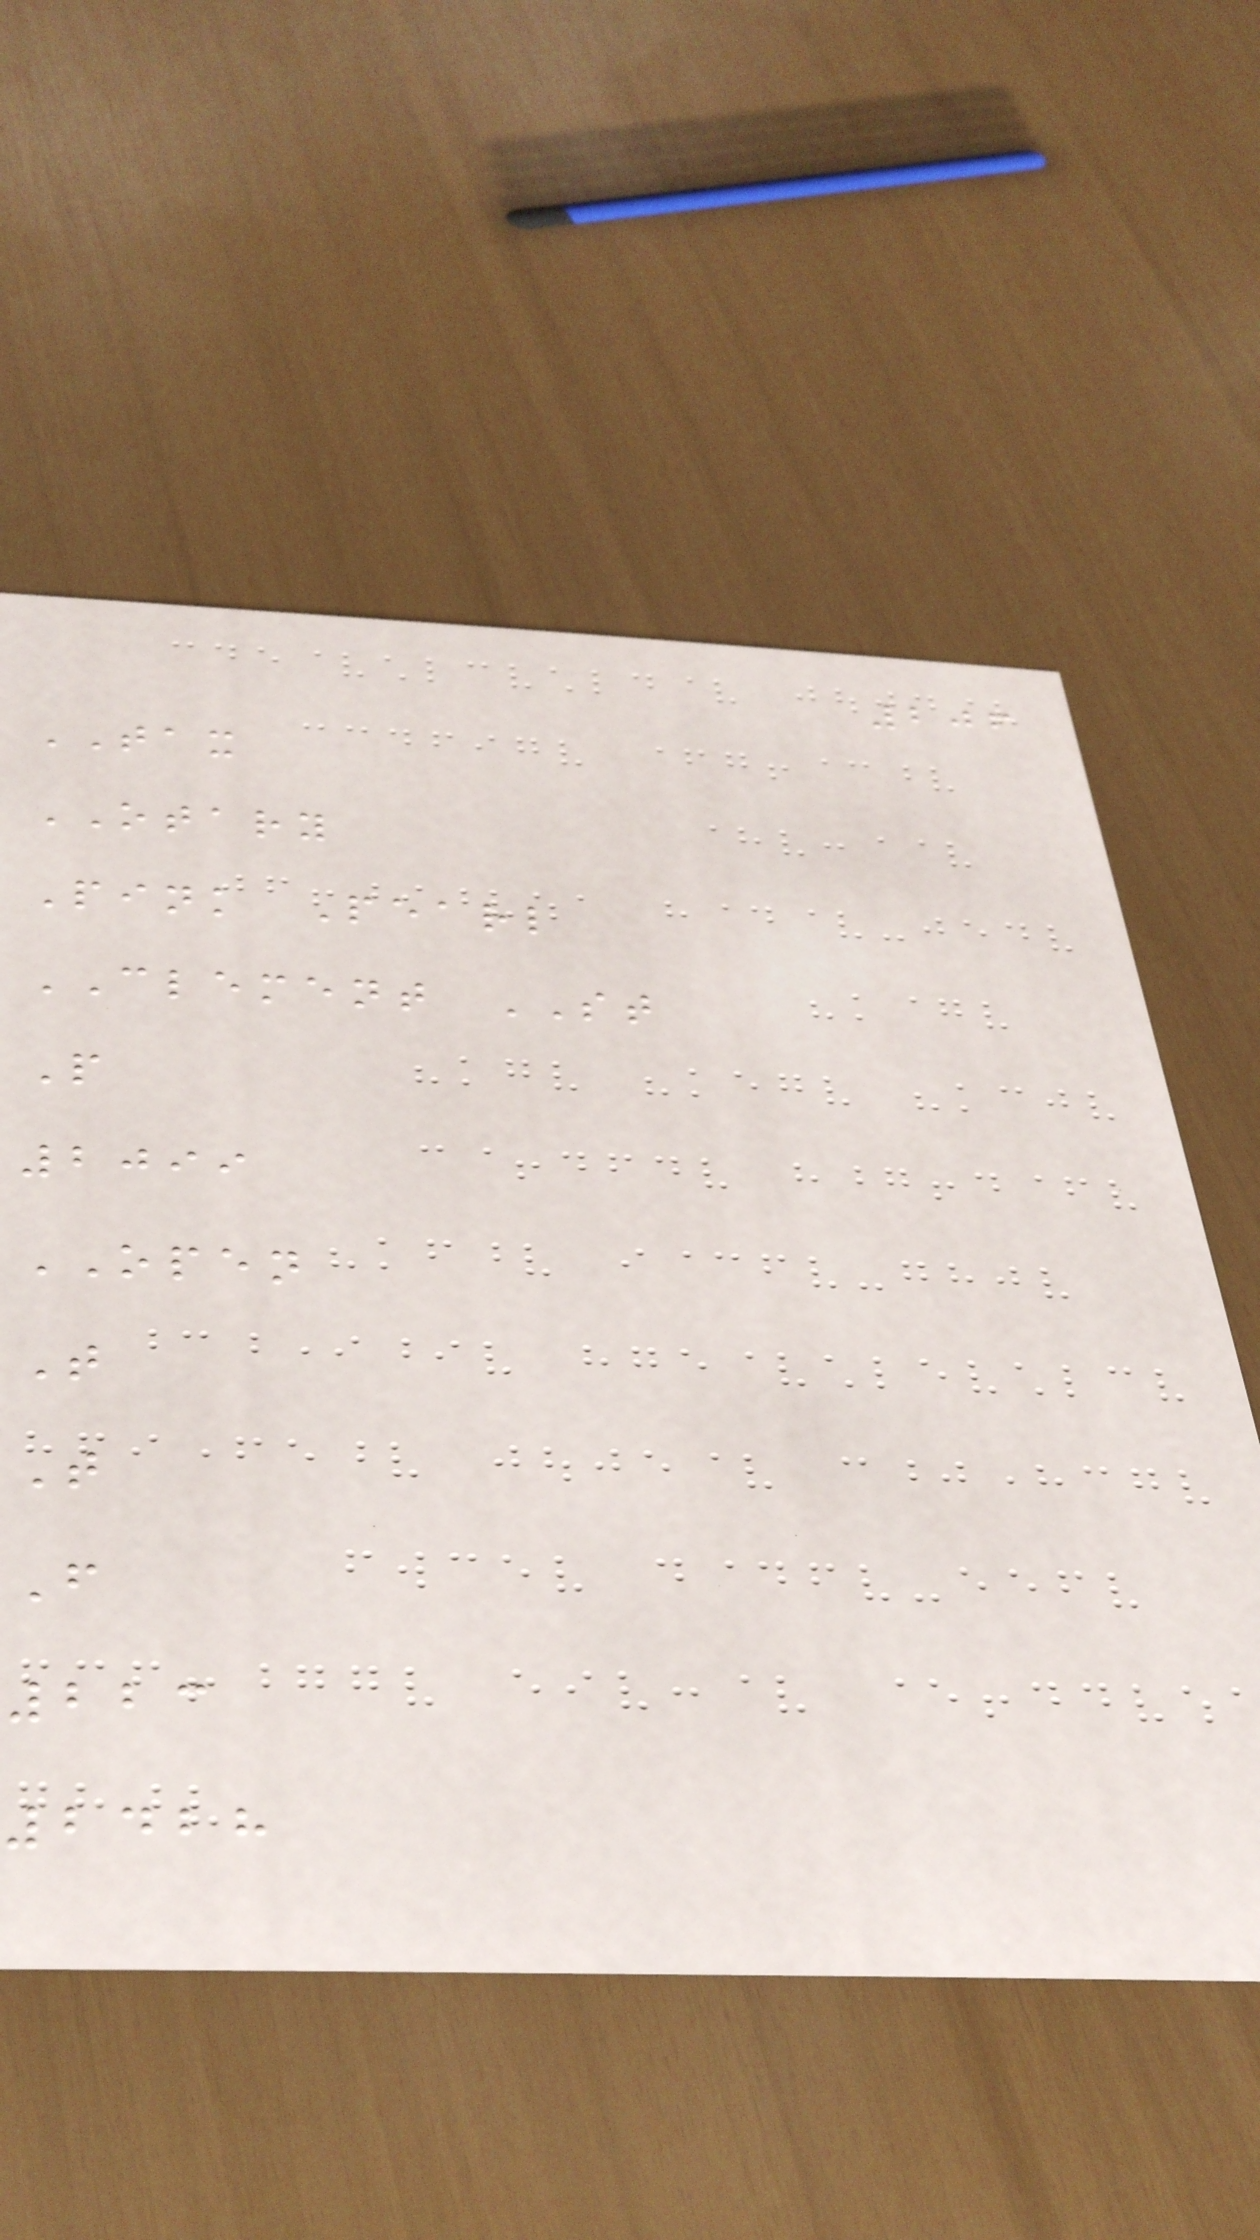206
TAX
OTARY
Pink Pearl
CLEMENT ST
P
2099
OPEN
T
T
F
223
2428
